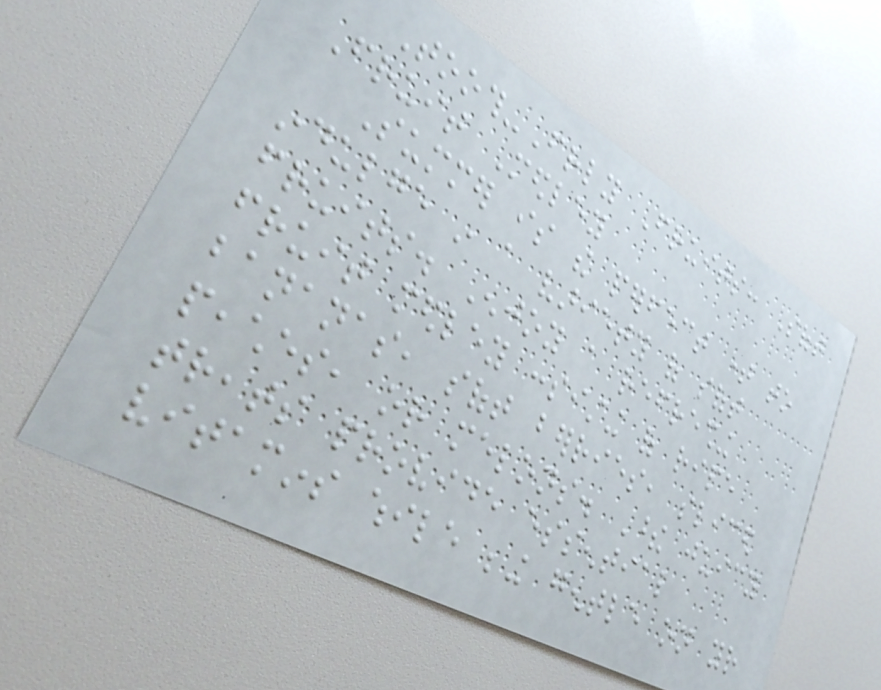Tooth-Friendly Fruits: Soft
Fruit Medley
Summer is the perfect time to
indulge in a variety of soft
fruits. Enjoy a refreshing
fruit medley consisting of ripe
bananas, soft berries, sliced
peaches, or melons. These juicy
treats provide essential
vitamins while being gentle on your
